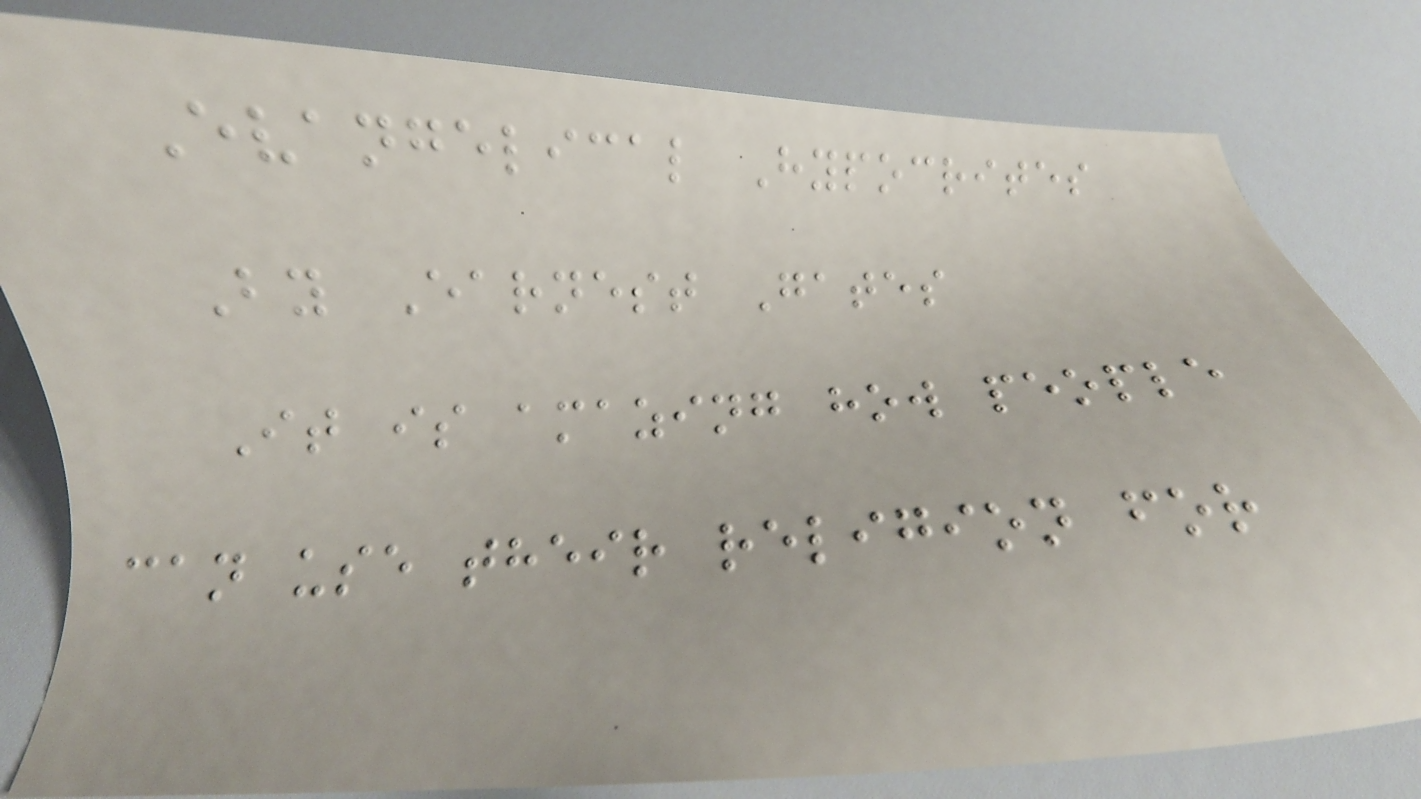Evangelical Hypocrites
By Earnest Gates
It is amazing how people
can use their religion for
